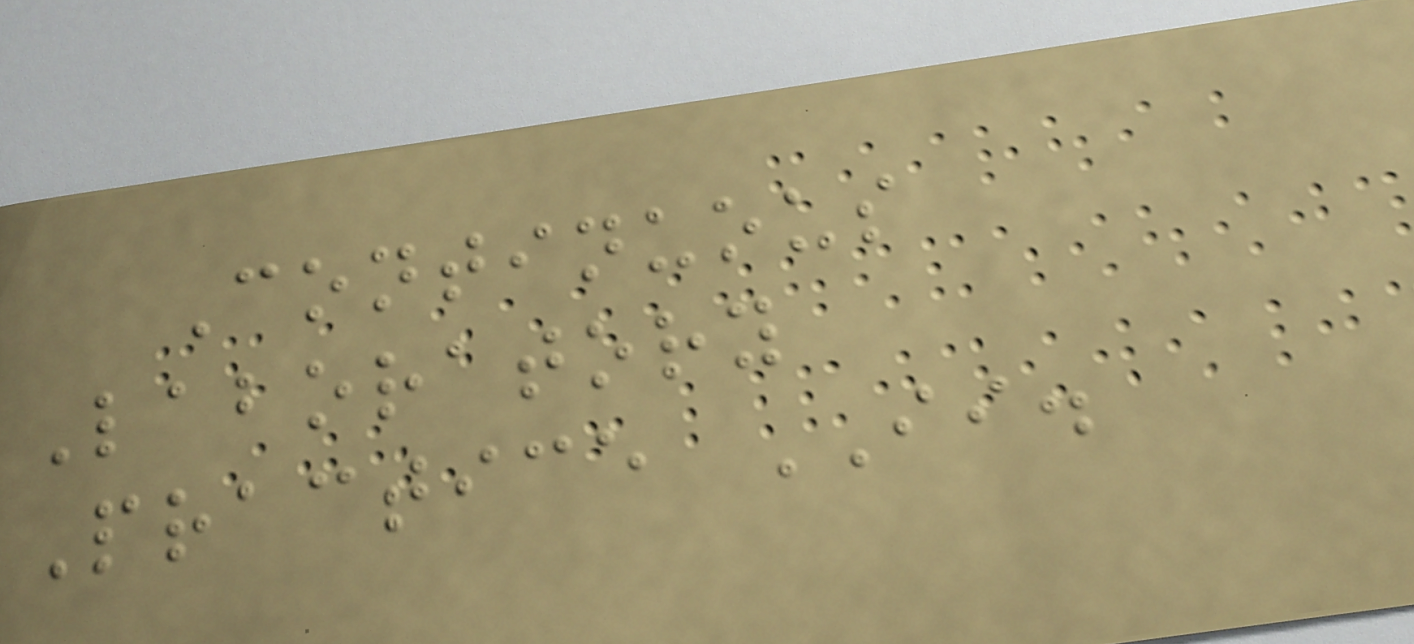Continuous
Laboratory
Practice II.
